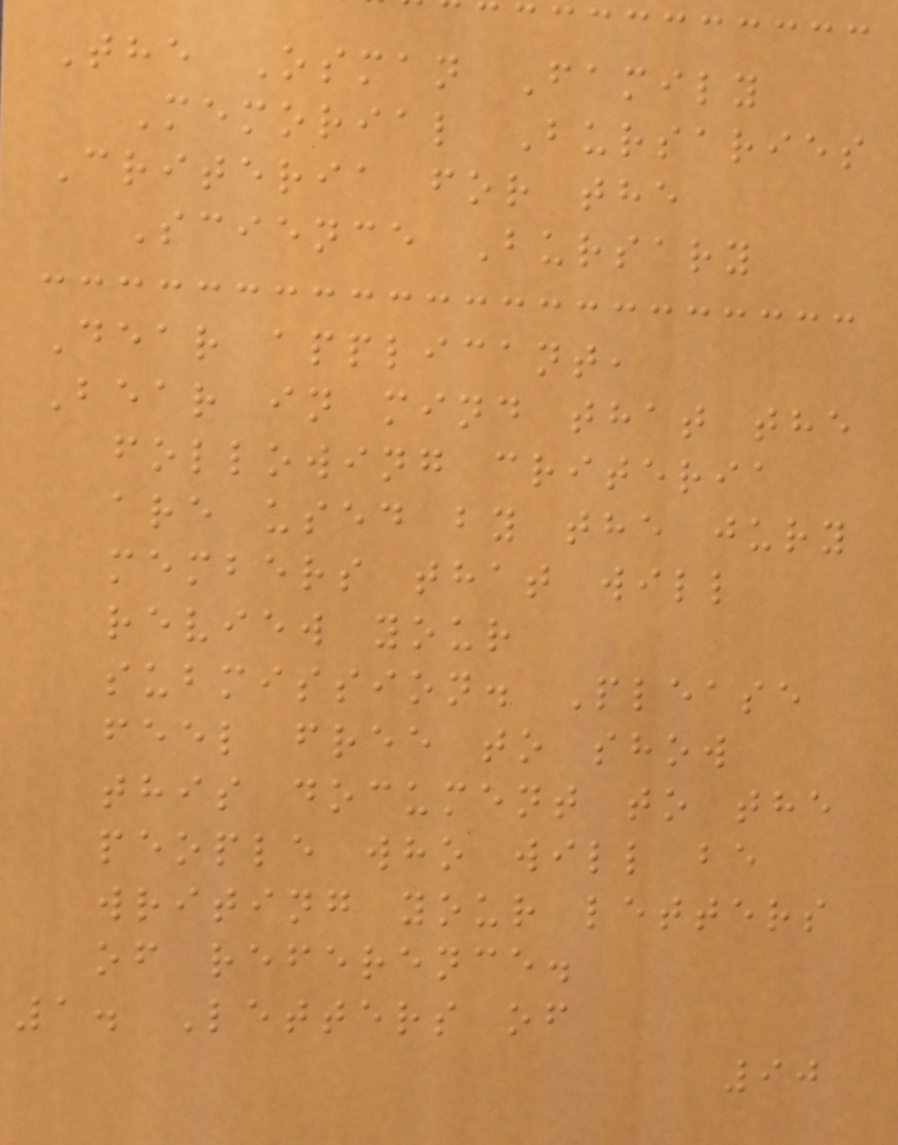The Osman Family
Memorial Bursaries
Criteria for the
Science Bursary
Dear applicant,
Bear in mind that the
following criteria
are used by the jury
members that will
review your
submission. Please
feel free to show
this document to the
people who will be
writing your letters
of reference.
1. Letters of
90
